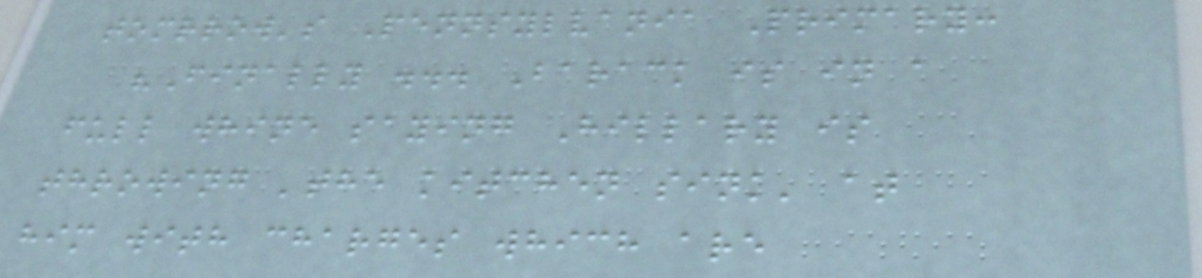tomrrow's Pennsylvania Primary:
"Finally ... Barack is in a
full whine saying Hillary is
throwing 'the kitchen sink' at
him with charges which are
